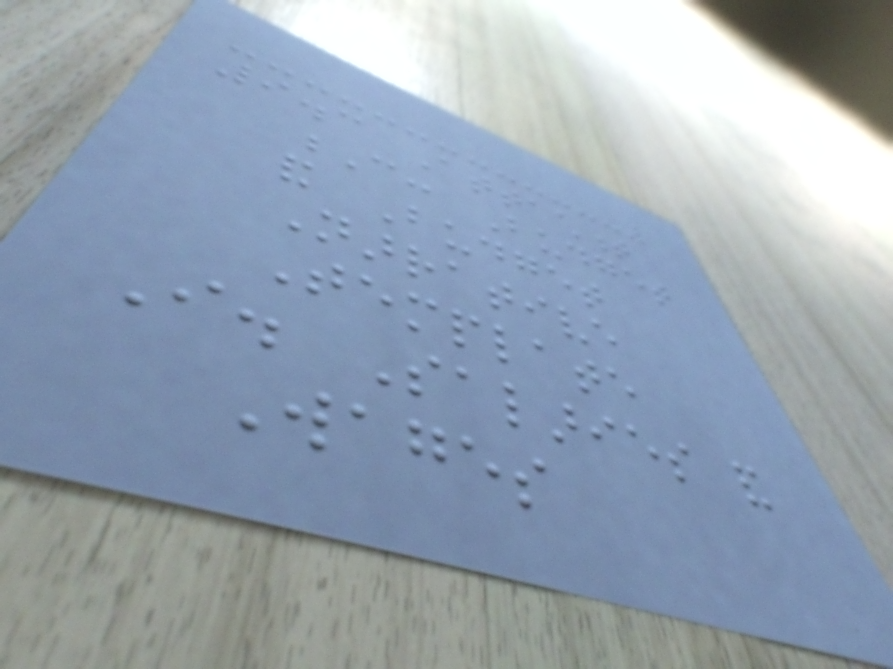9.3 Attachment
C: Budget
and Budget
Narrative
Template
I. Salaries and
Wages
